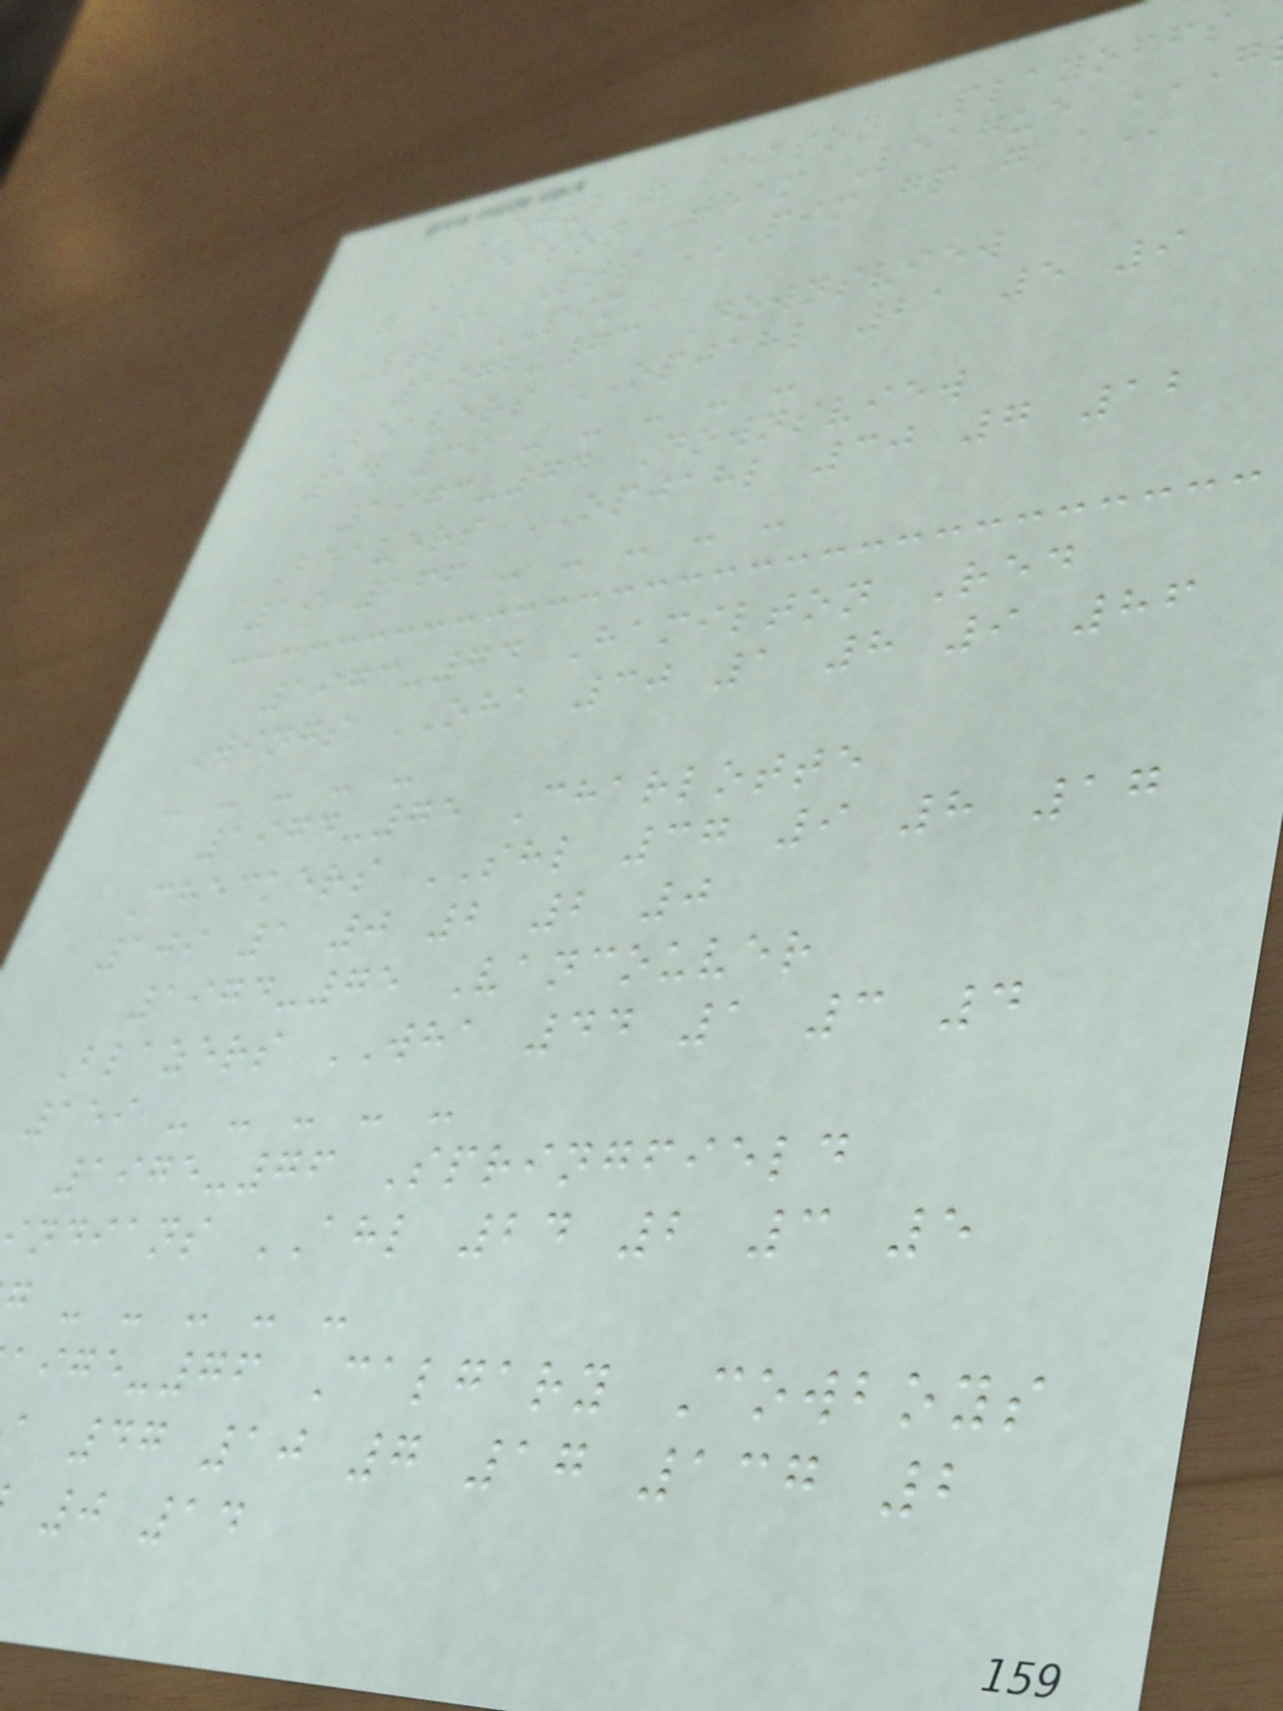Regular season Playoffs
Season Team League
Pts PIM
1972-73 Downsview
Beavers OPJAHL 21 5 9
14 39 - - - - -
1973-74 Downsview
Beavers OPJAHL 30 7 12
19 166 - - - - -
1973-74 Hamilton Red
Wings OHA 30 1 8 9 86
- - - - -
1974-75 Charlotte
Checkers SHL 37 9 8 17
109 1 0 2 2 0
1974-75 Vancouver
Blazers WHA 44 1 3 4
159 - - - - -
1975-76 Springfield
ndians AHL 24 2 3 5
- - - - -
-76 Calgary Cowboys
a 47 10 7 17 137 2
0 14
